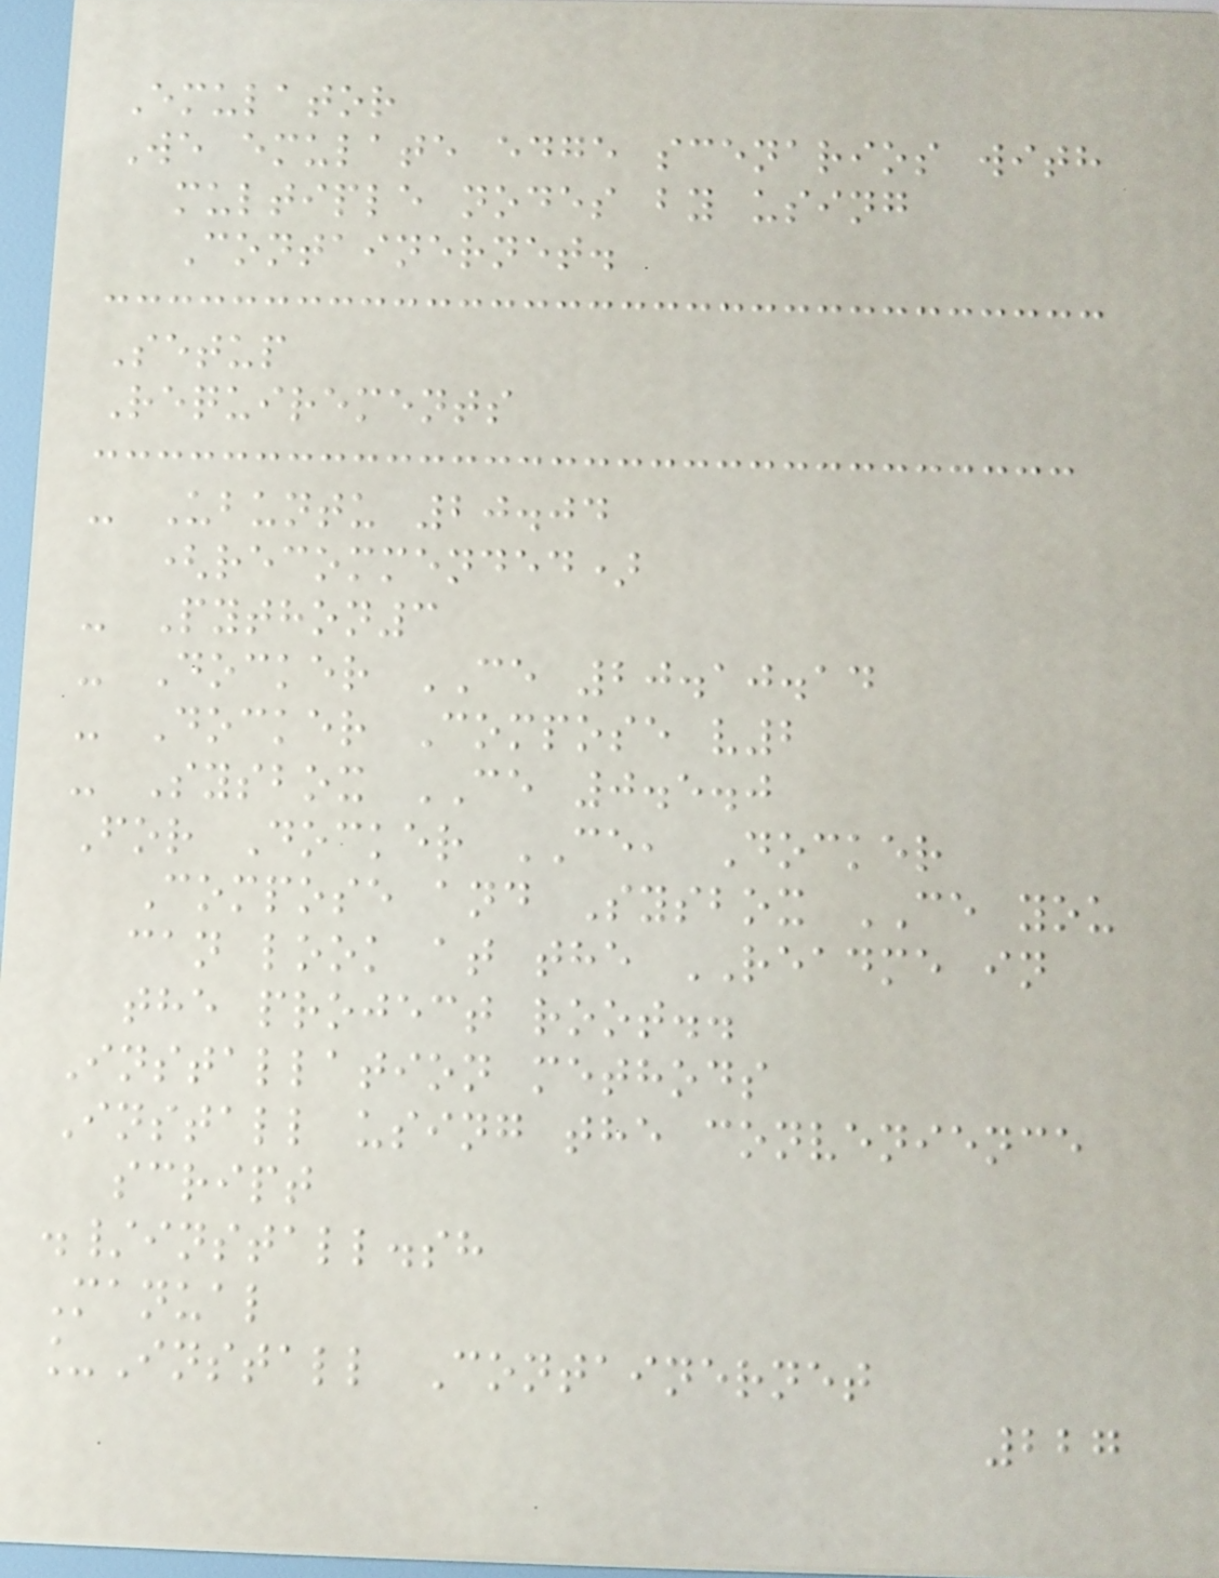Emulator
We emulate edge scenarios with
multiple nodes by using
Containernet.
Setup
Requirements
- Ubuntu 20.04
(recommended)
- Python3
- Docker CE 20.10.14
- Docker Compose v2
- Sysbox CE 0.5.0
For Docker CE, Docker
Compose and Sysbox CE you
can look at the README in
the project root..
Installation methods
Install using the convenience
script
./install.sh
Manual
_Install Containernet
227
